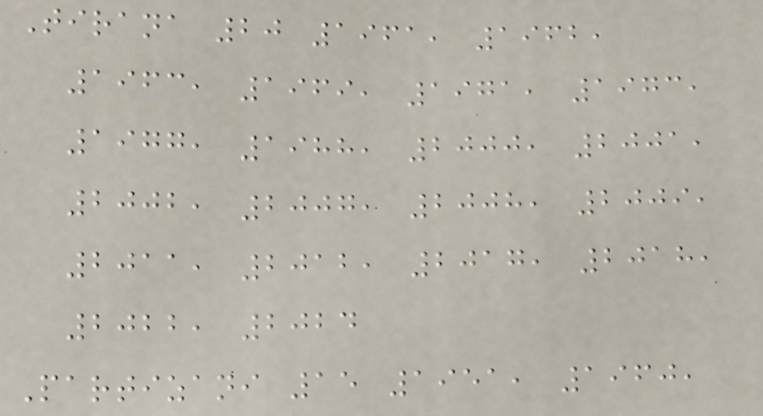Tirana 20 1961, 1962,
1963, 1969, 1971, 1973,
1977, 1988, 2000, 2001,
2002, 2007, 2008, 2009,
2011, 2012, 2017, 2018,
2022, 2024
Partizani 15 1951, 1960,
